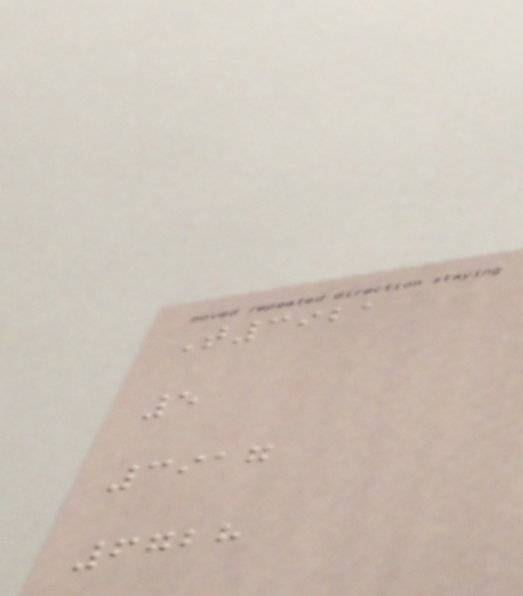T3921
5
3917
6728
